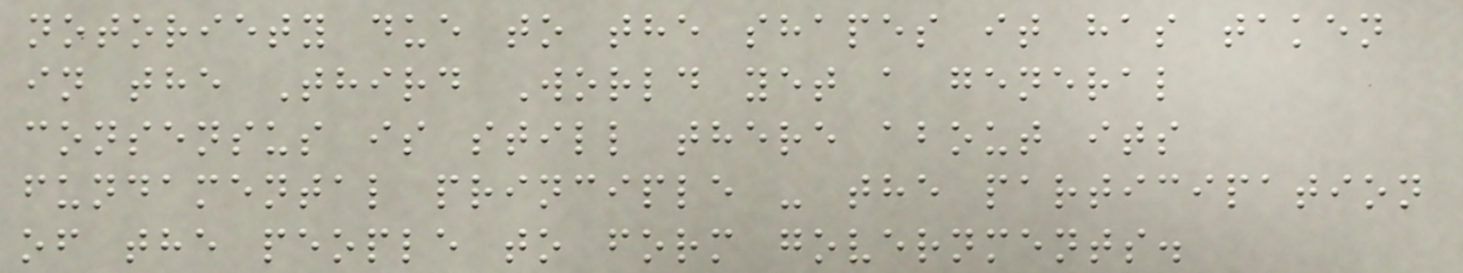notoriety due to the shapes it has taken
in the Third World yet a general
consensus is still there about its
fundamental principle - the participation
of the people to form governments.
